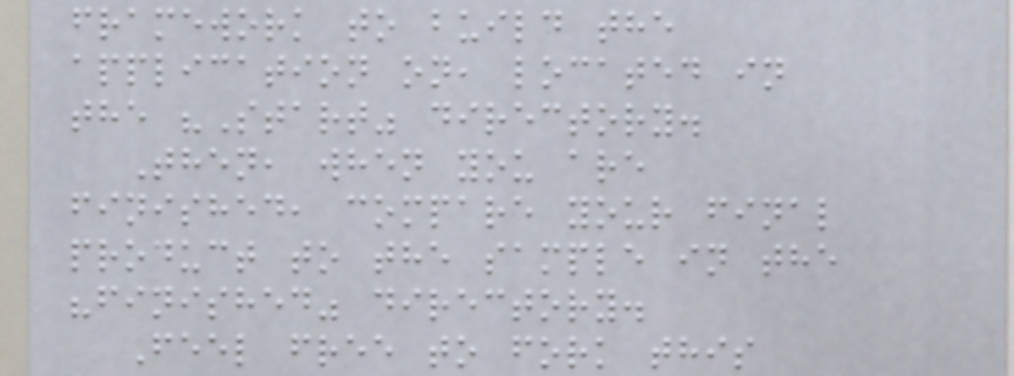framework to build the
application on, located in
the "Start" directory.
Then, when you are
finished, compare your final
product to the sample in the
"finished" directory.
Feel free to fork this
